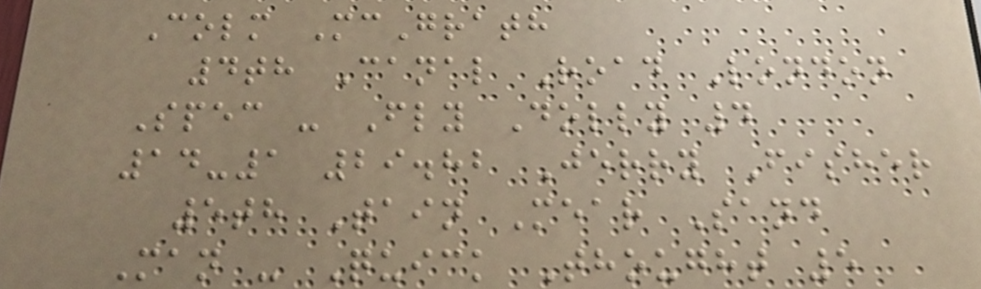Colm McGrath
4th Canal Road London
Spec - Fly Dolly 4
14-1 29.82 Jerry Fisher
5th Tain Mear Sand
Man - Quick Thought 5
